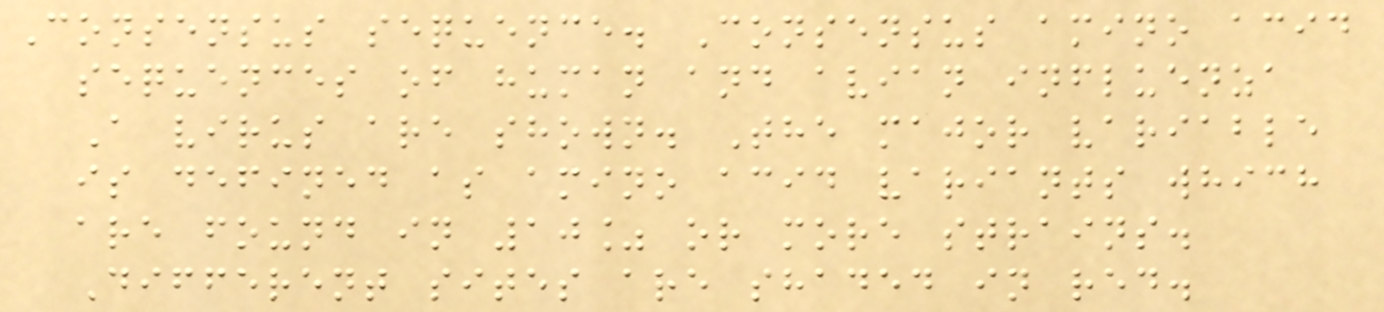Consensus sequence. Consensus amino acid
sequences of human and avian influenza
A virus are shown. The major variable
is defined as amino acid variants which
are found in 10% or more strains.
Different sites are shaded in red.
